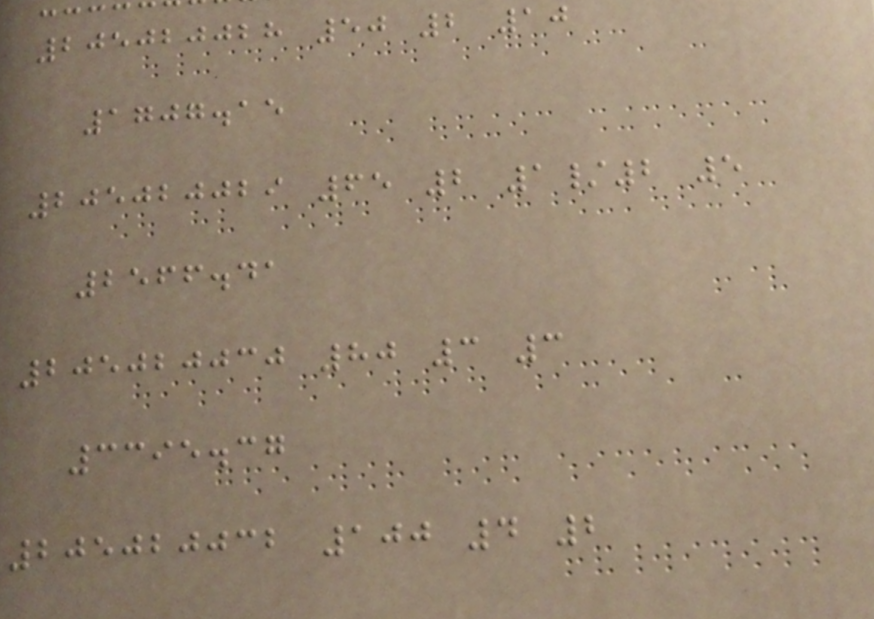205020028 50 2 10
1707.15
205020029 65 2 1/2 5
2566.41
205020030 80 3 3
3395.37
205020032 100 4 2
